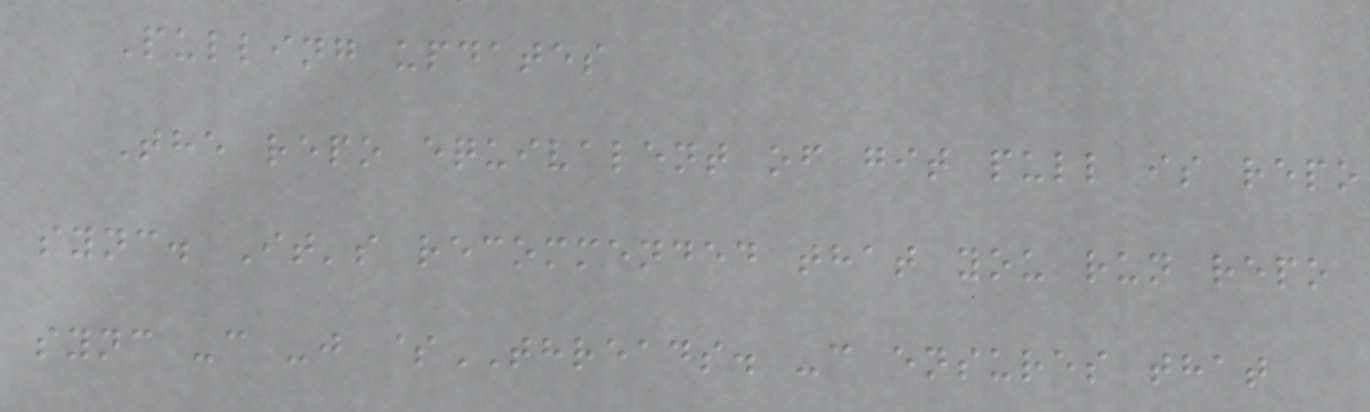Pulling updates
The repo equivalent of git pull is repo
sync. It's recommended that you run repo
sync -c -j $THREADS. -c ensures that
